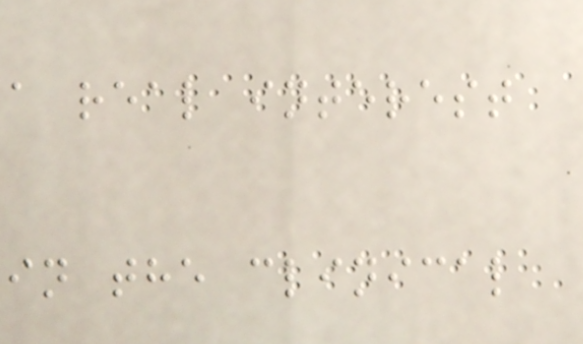a real interest
in the clinical
